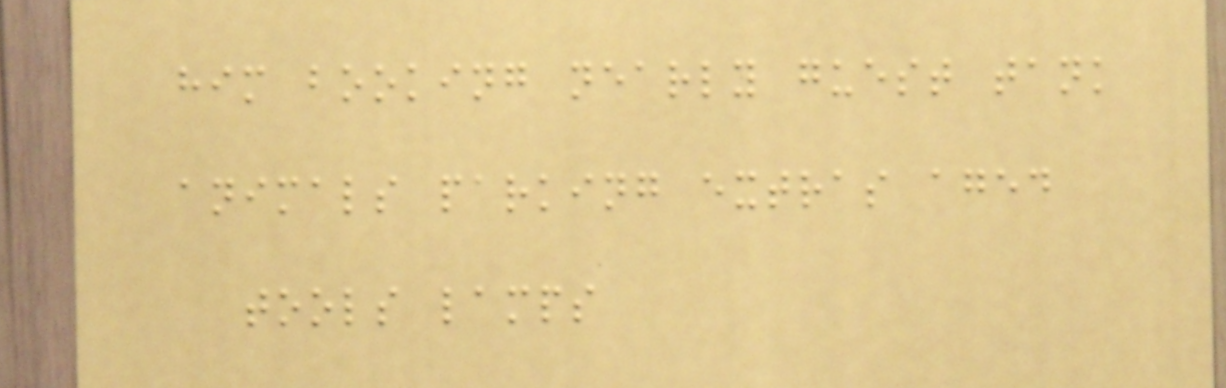him booking nearly guest tank
animals parking extras aged
tools lamps
